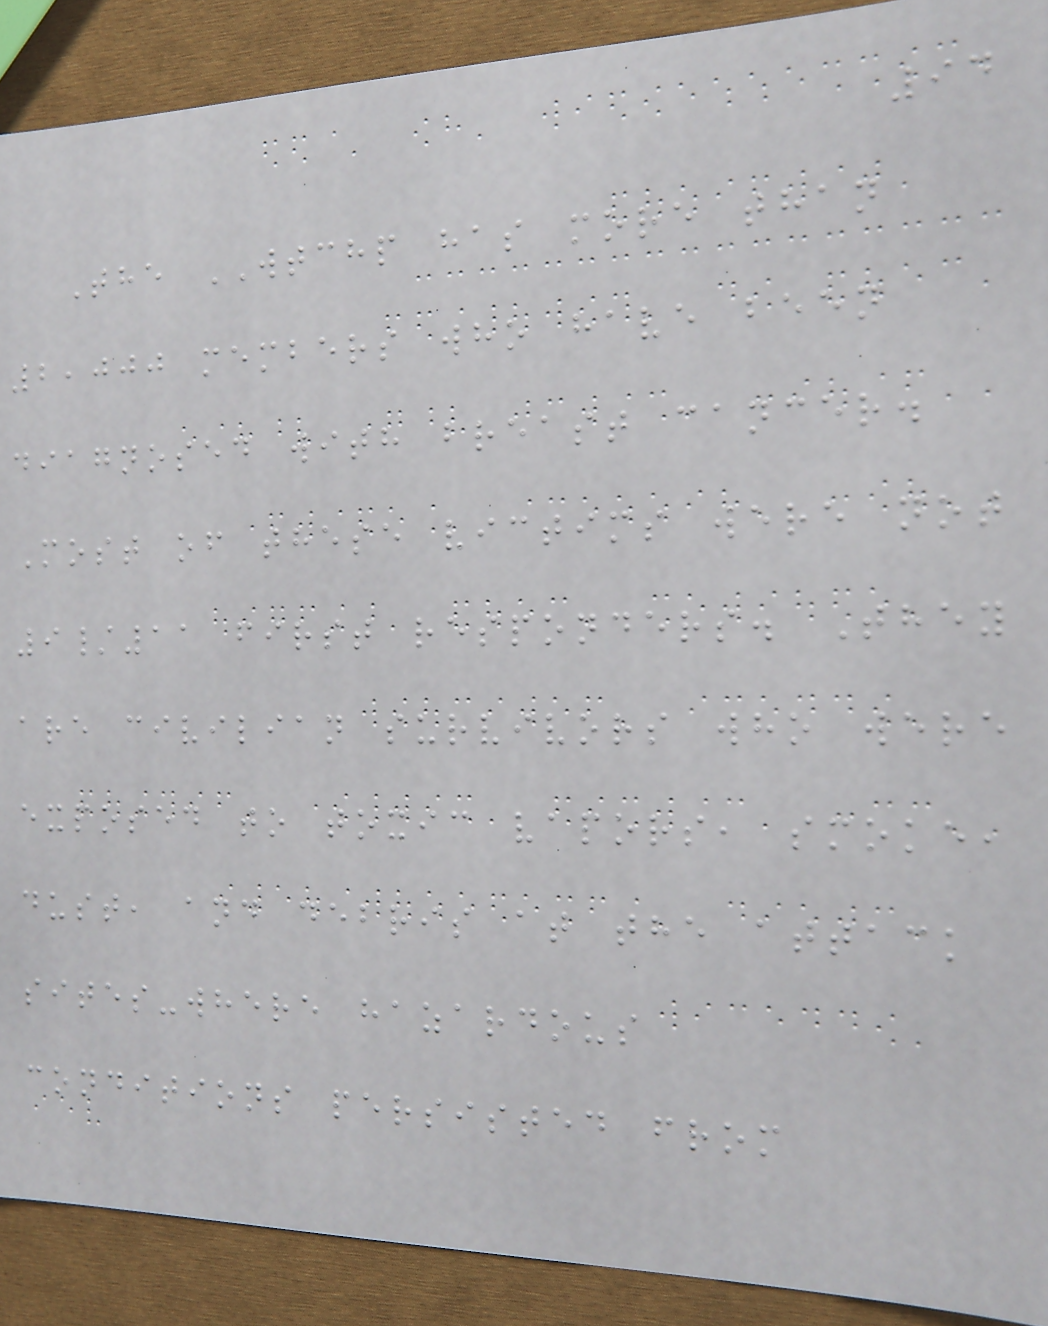94
The WTCHP has more than
2,000 members who have been
diagnosed with breast cancer.
Most of these victims were not
9/11 first responders. They
are civilian survivors who were
exposed to toxic vapors, smoke,
dust, and debris at the attack
sites-where hazardous
conditions persisted from
